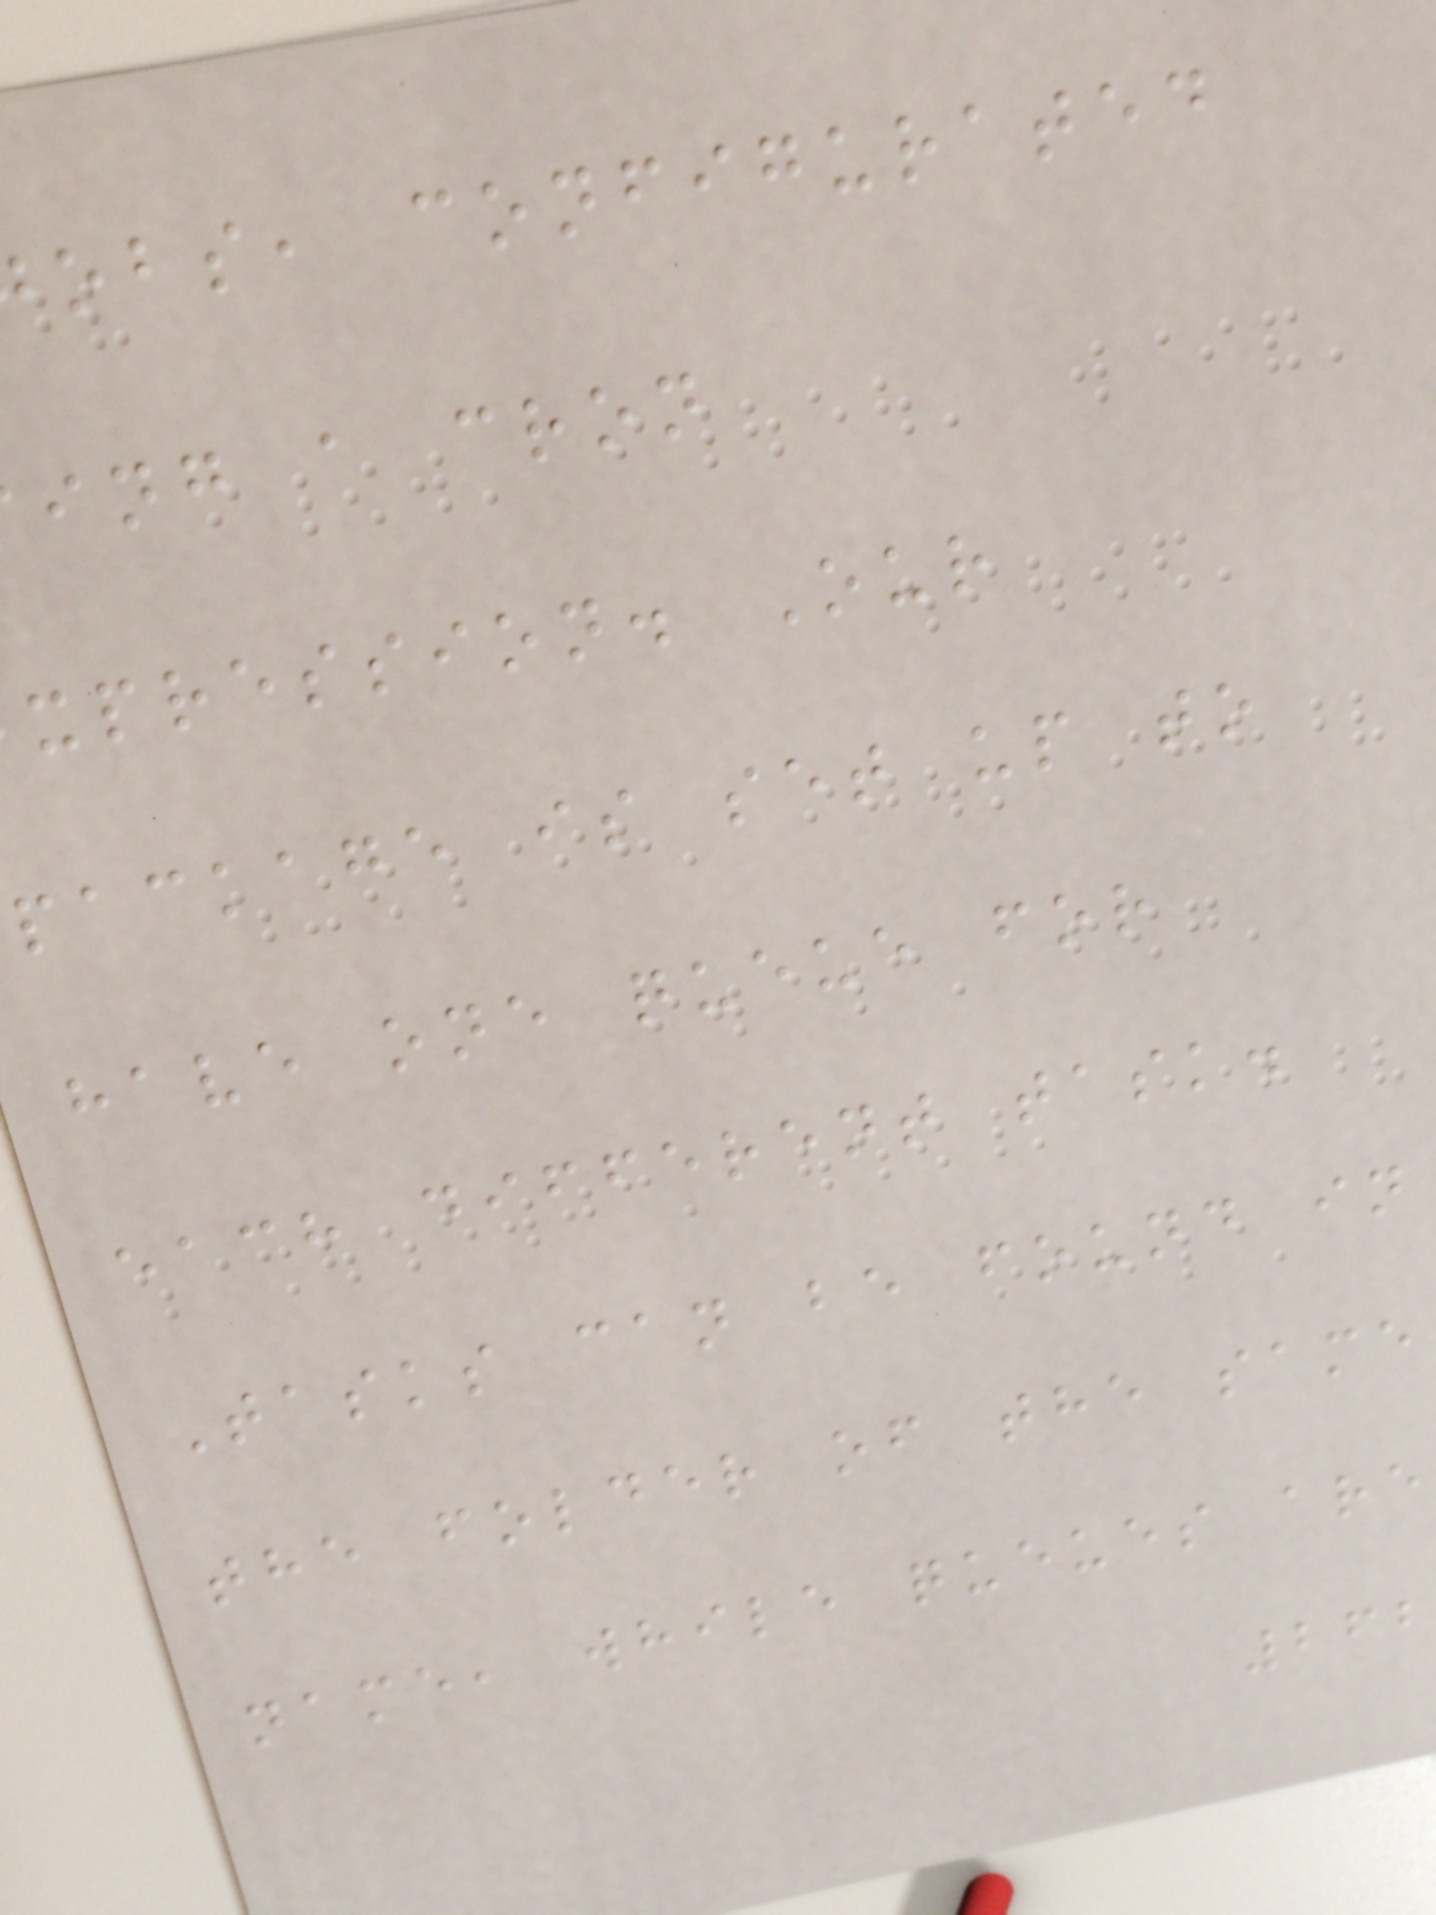obs, configurated
ing a cron
xpression. Our
package is set up to
have one queue for
each different task.
Tasks can be found in
the folder of the same
name, while queues are
262
